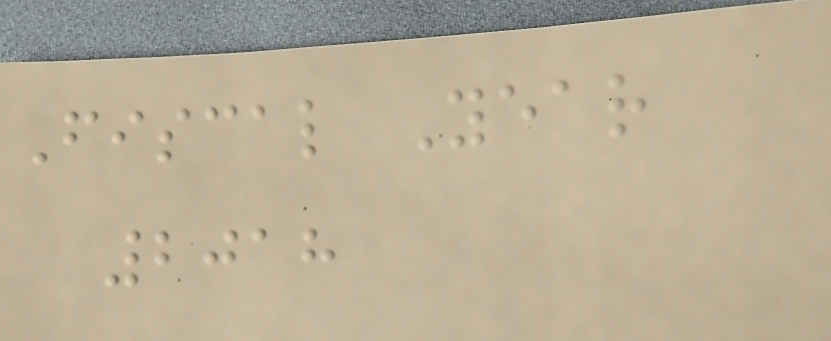Fiscal Year
2018
